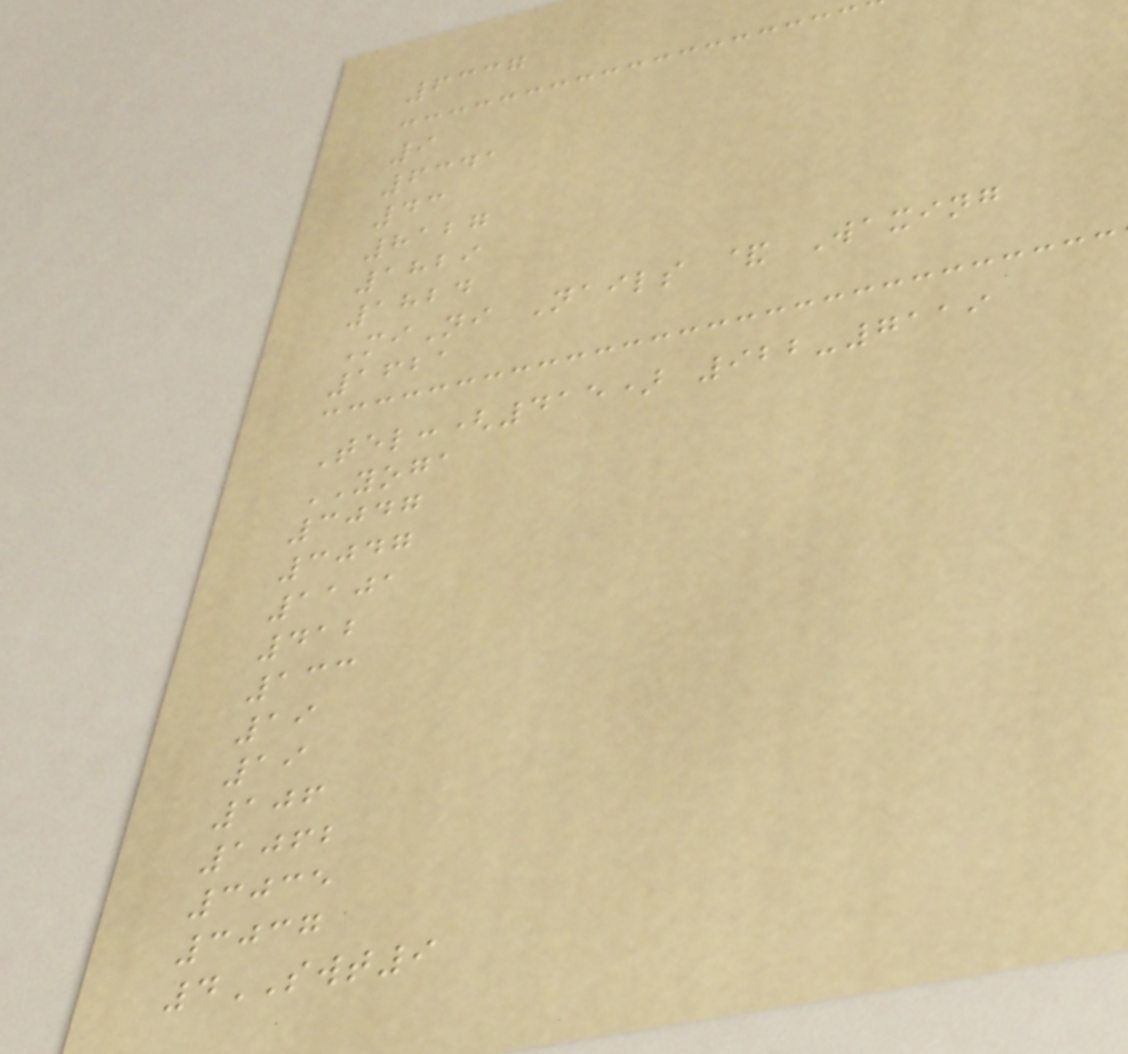6337
9
6341
43
8127
1829
1824
MiNi Nails & Waxing
1621
Tel:(415) 922-7119
YOGA
3047
3047
1101
412
133
19
19
106
1062
3035
3037
4SWT9
